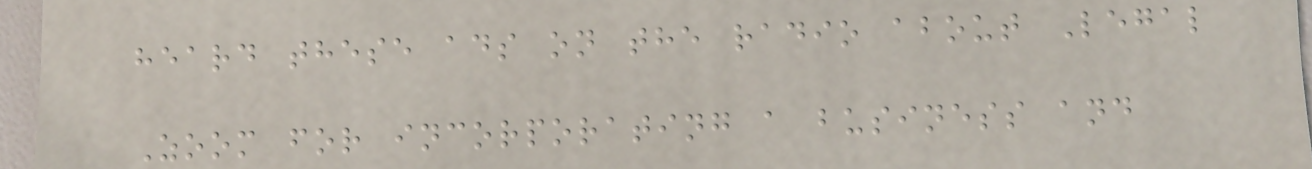heard these ads on the radio about Legal
Zoom for incorporating a business and
